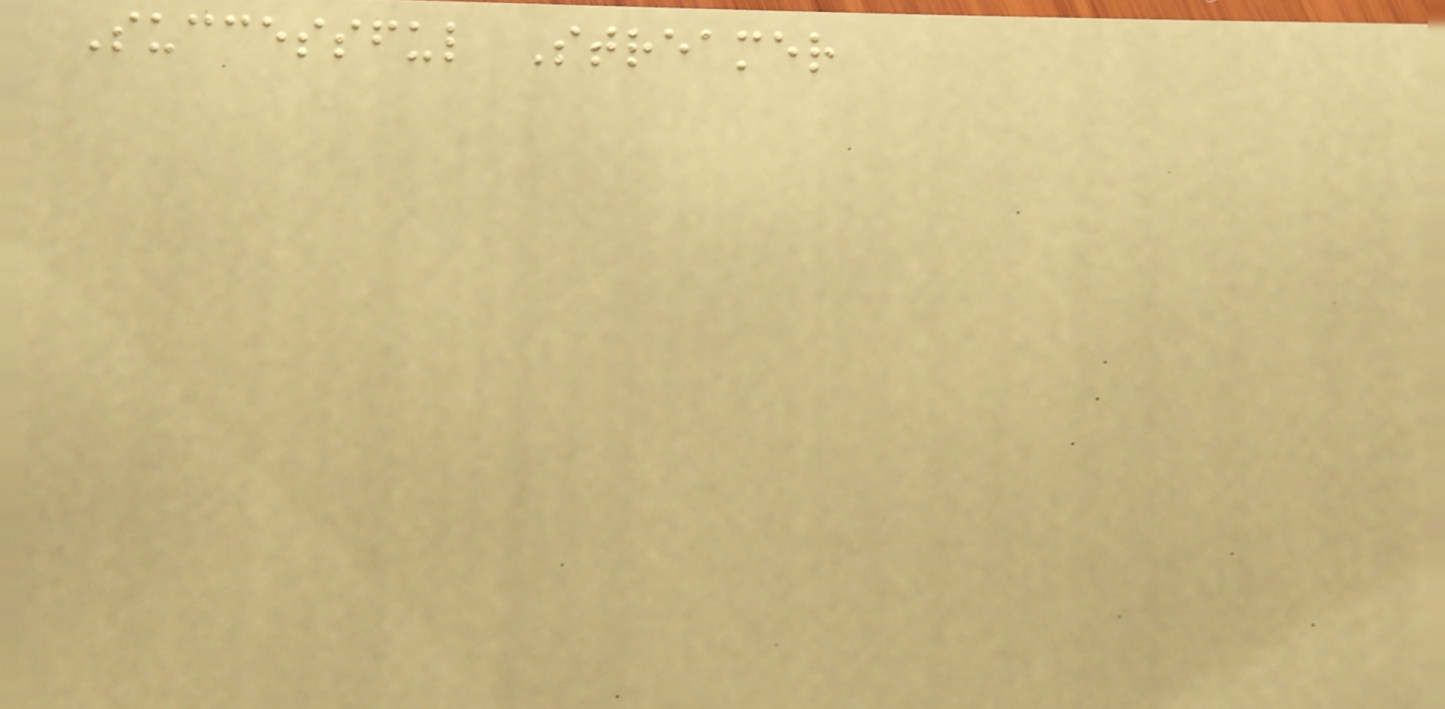Successful Streamer
